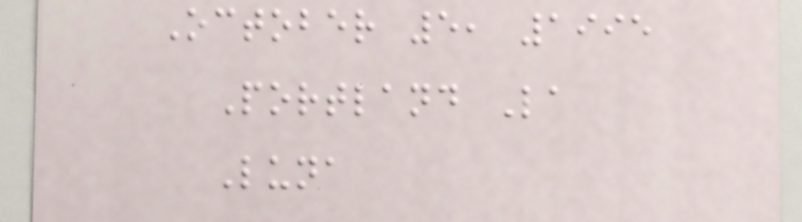October 5, 1995
Portland La
Luna
